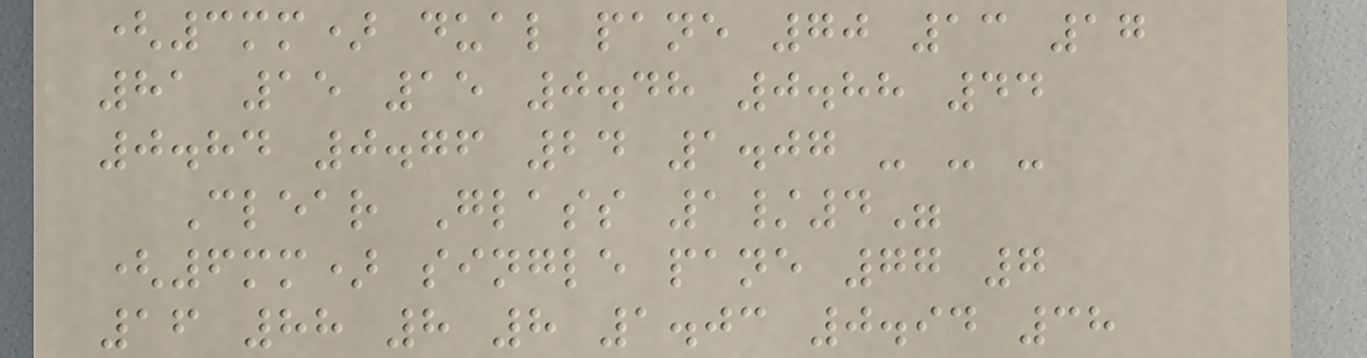(3mm) dual pane 70 13 17
81 15 15 0.48 0.88 44
0.84 0.76 24 1.07 - - -
Clear Glass 1/4"
(6mm) single pane 77 7
16 88 8 8 1.03 0.94 38
